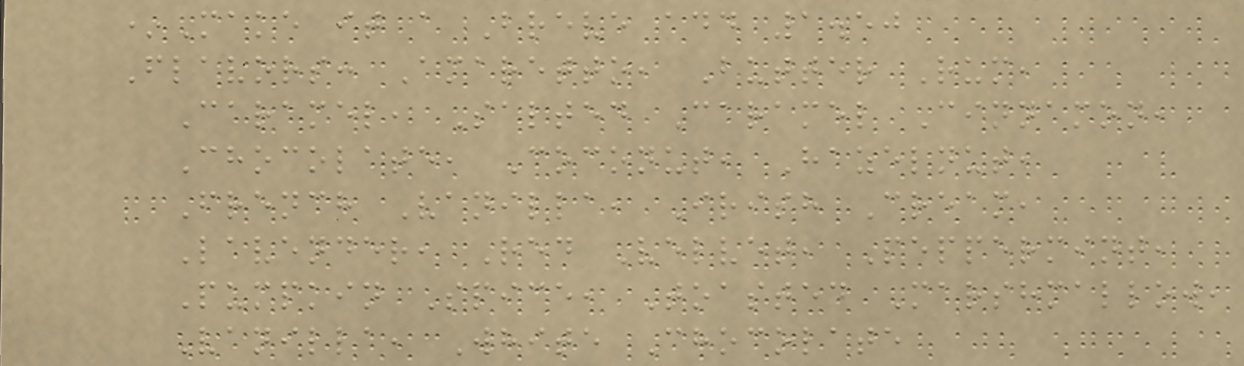*Make it a Breve add 1.50
Flavors: Amaretto, Butter Rum,
Caramel, Salted Caramel Cinnamon,
Chocolate, Coconut, Hazelnut,
French Vanilla, Irish Cream,
Lavender, Red Velvet, Peppermint,
Pumpkin Spice, Toasted Marshmallow,
Vanilla, White Chocolate
